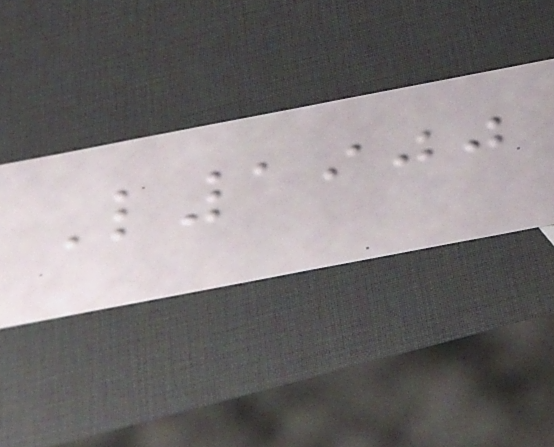L1900
